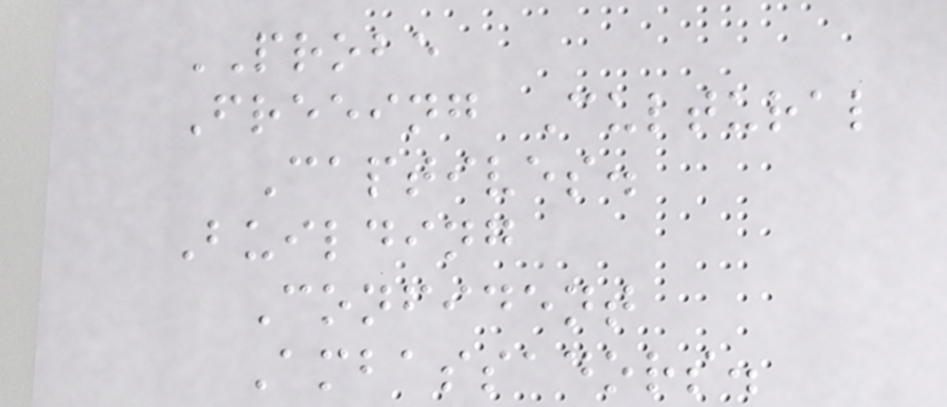PROBE
Freeing Cultural
Captives.
Building
Confident
Ambassadors.
